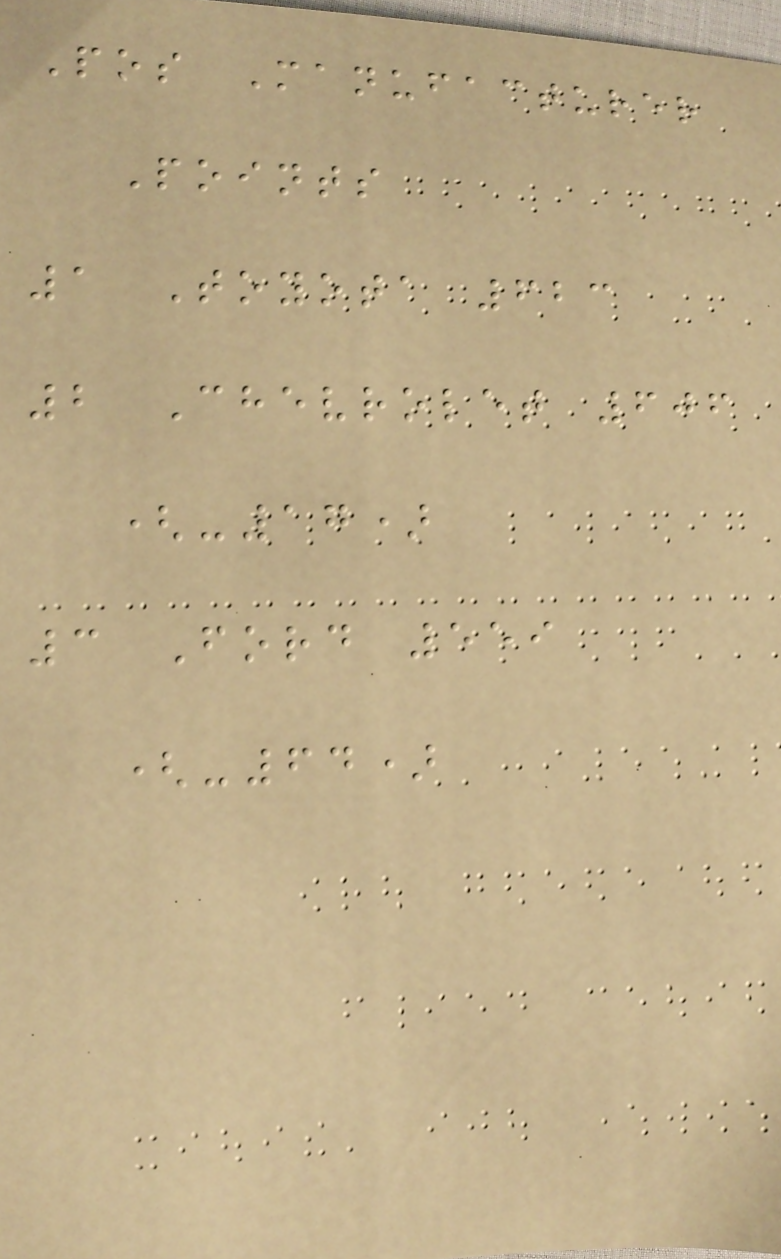Pos Manufacturer
Points
1 Toyota 623
2 Chevrolet 606
(-17)
3 Ford 559
(-64)
